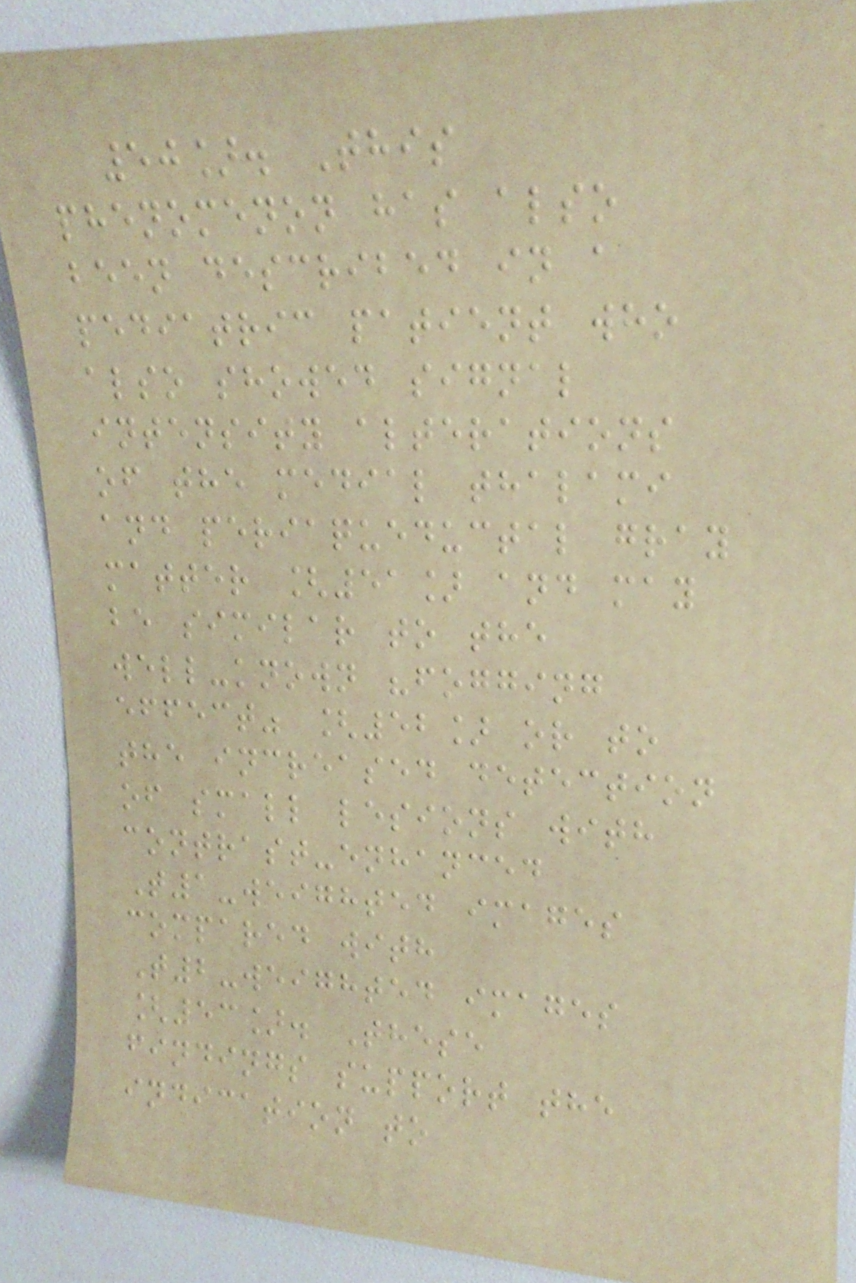50]. This
phenomenon has also
been described in a
pediatric patient who
also showed signal
intensity alterations
of the medial thalami
and periaqueductal gray
matter [51] and may
be similar to the
well-known "fogging
effect" [52] or to
the increased detection
of small lesions with
contrast-enhanced
T1-weighted images
compared with
T2-weighted images
[53]. These
findings support the
indication to
